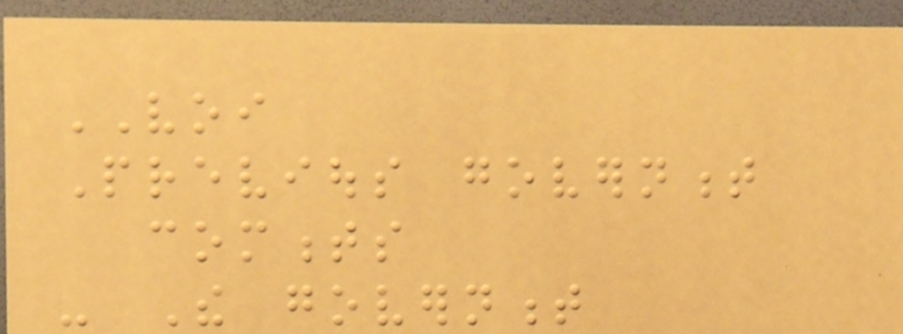VOI
Previous government
comments
- The government
